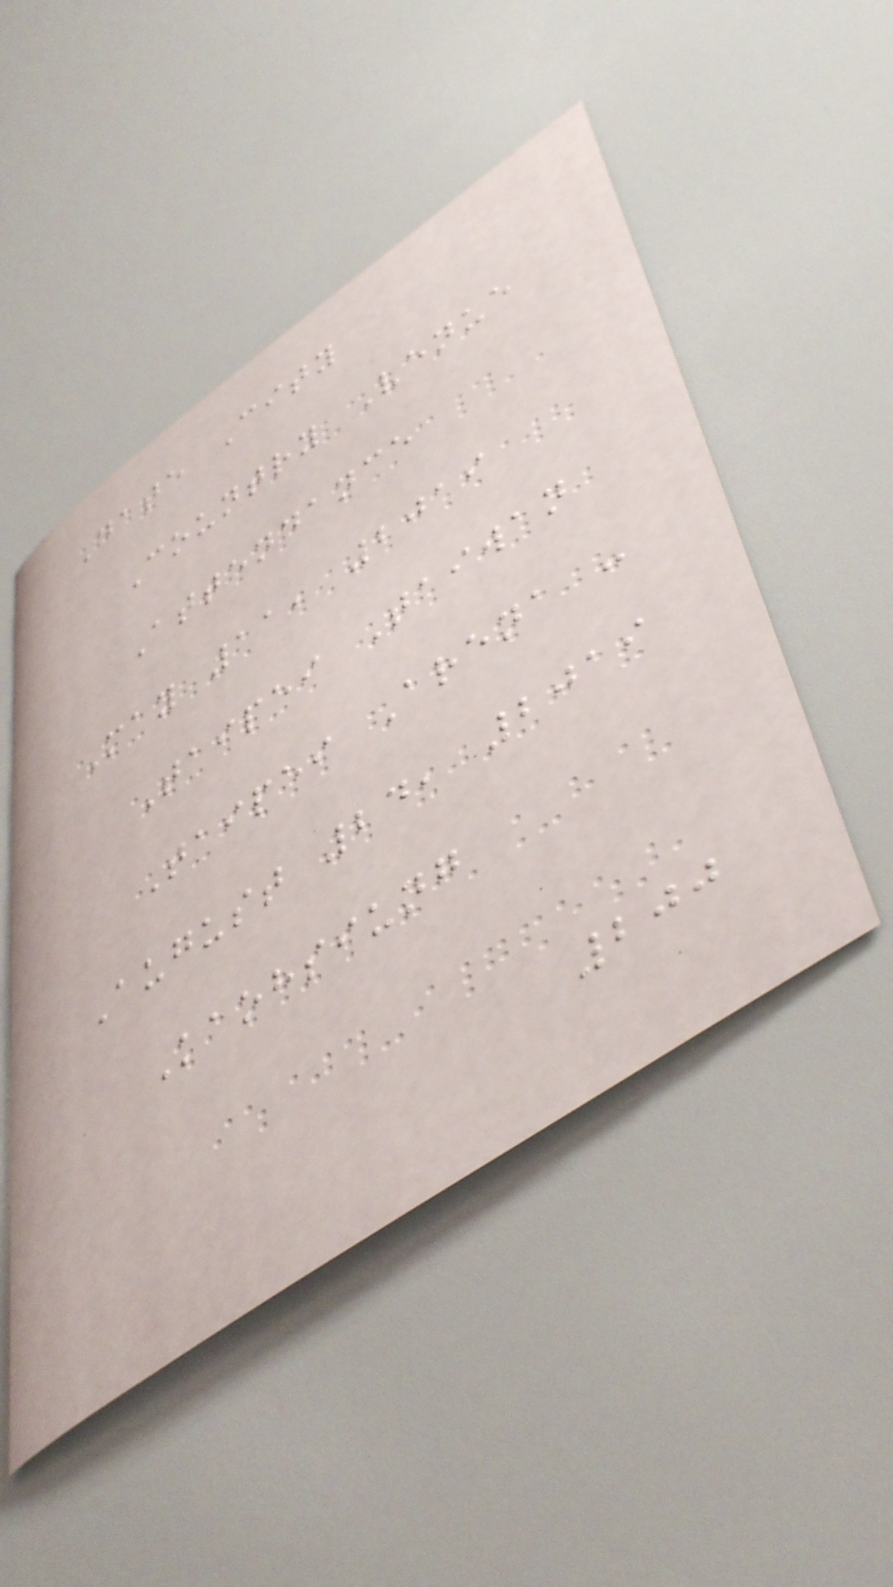Date City
Country Venue
Attendance
May 11, 2019
Taipei Taiwan
Taipei Arena -
August 24, 2019
Kaohsiung
200
